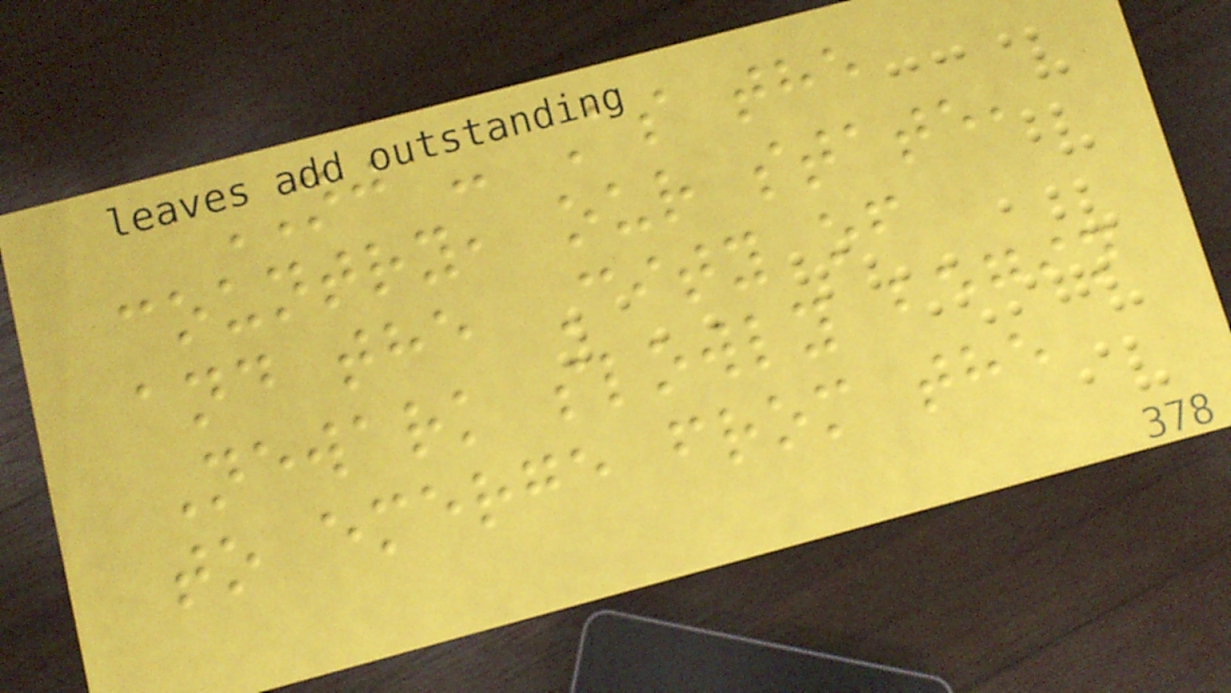NJ - As the
country, our state,
and the City of
Newark slowly begin
to emerge from the
